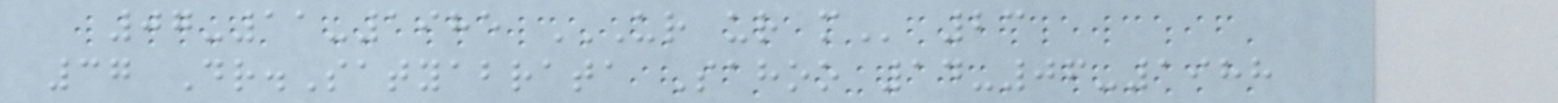07-11-1985 UR UR M 23
37 Dr.Satyabrata Sahoo 14-06-1988
